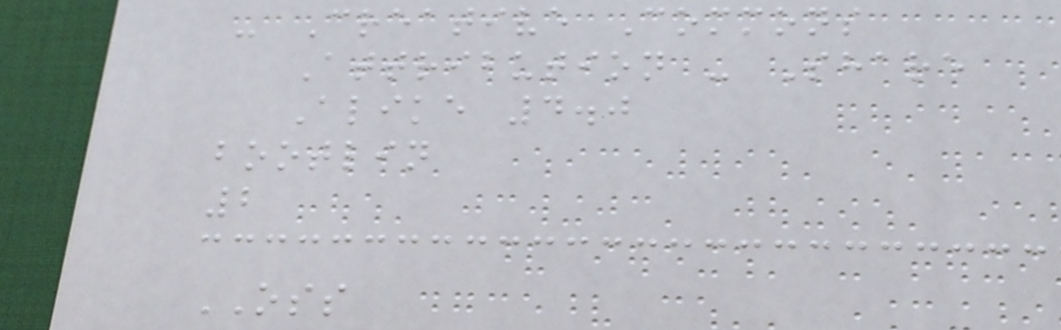- Creative Commons
Attribution - Share
Alike 4.0
bootlin
2
OSS
